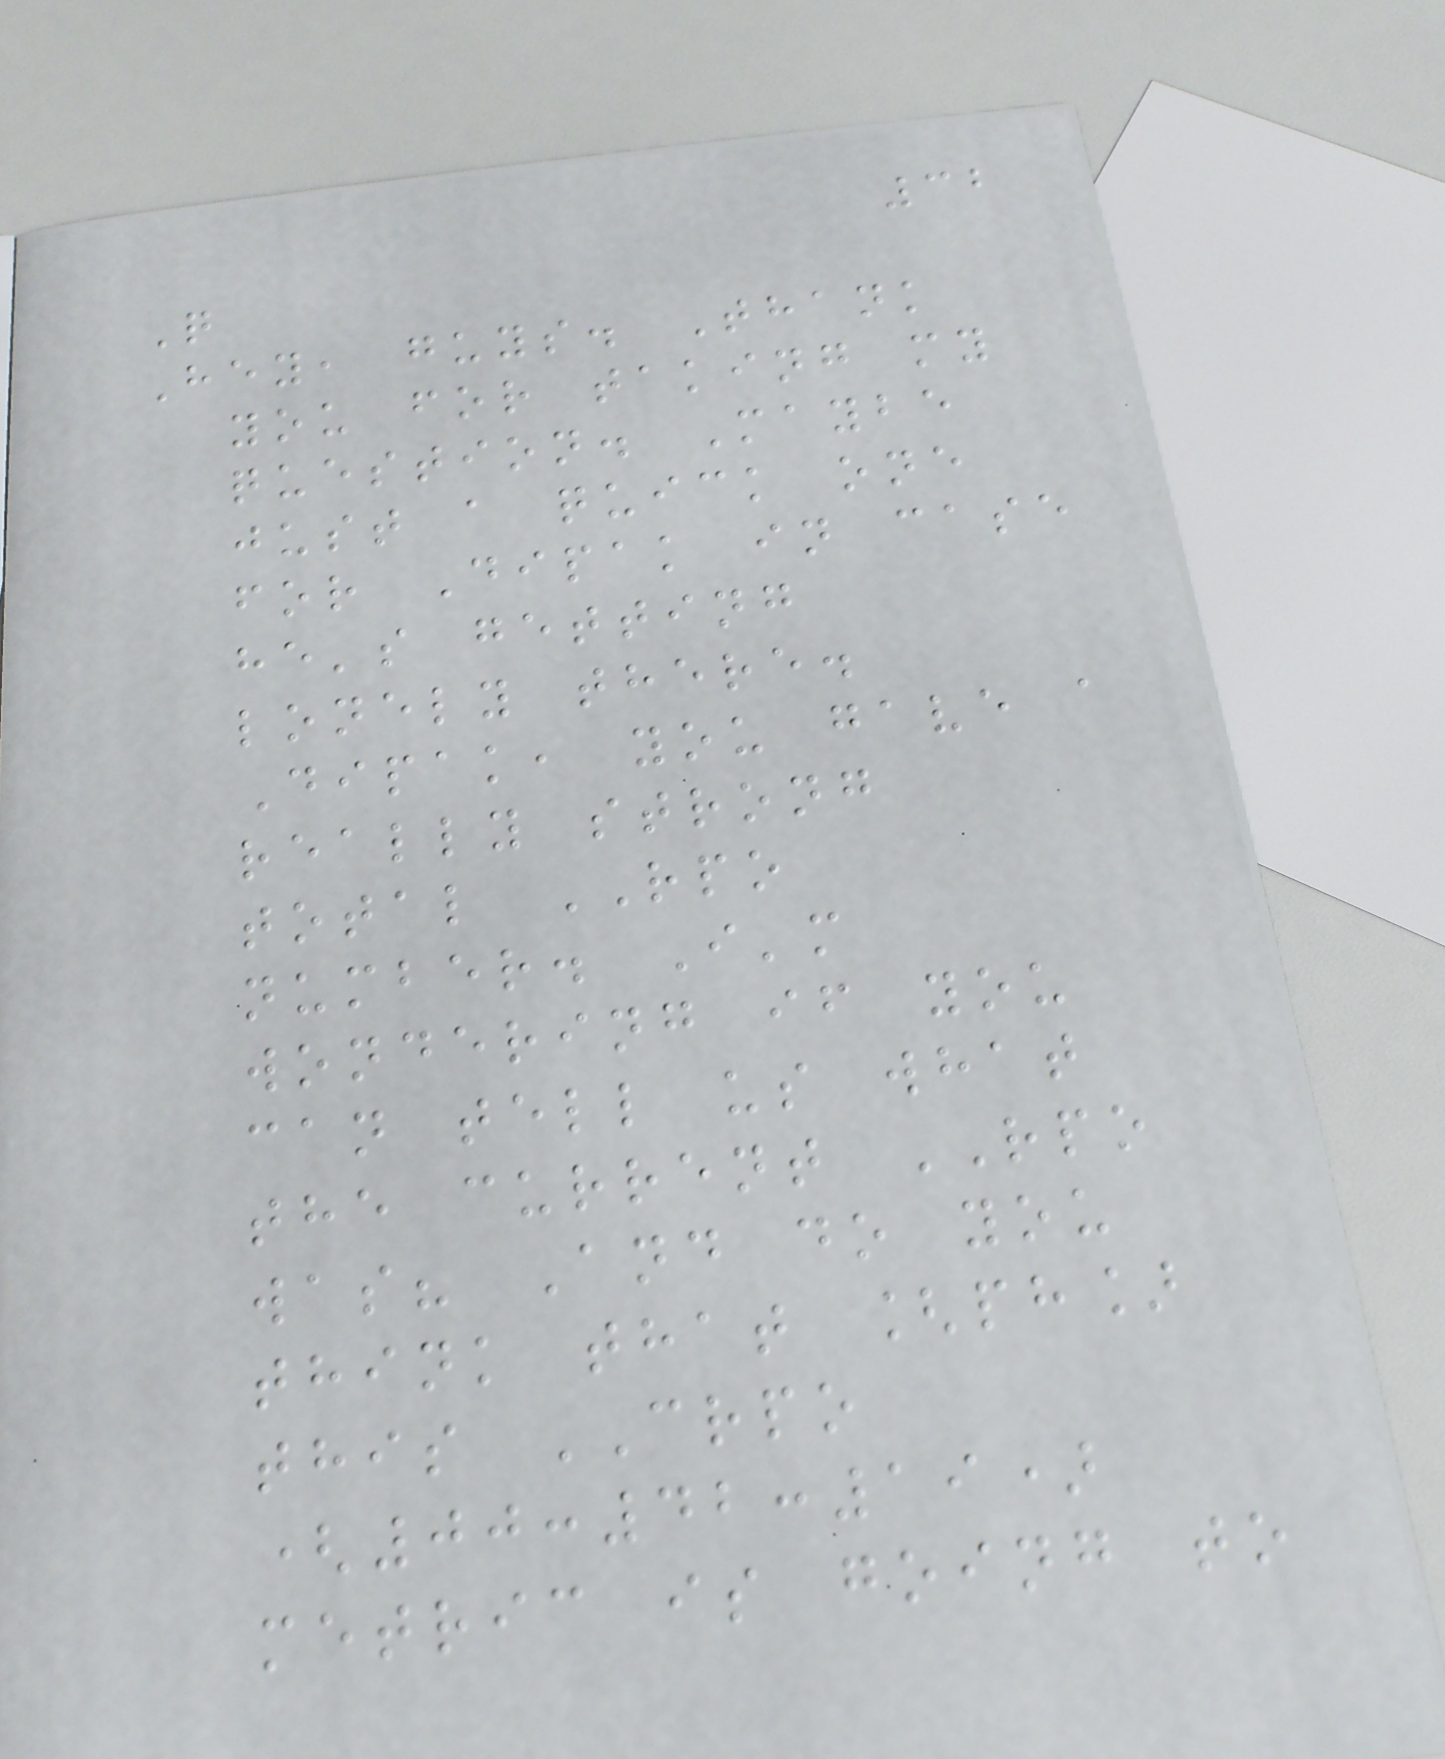32
Q
Hey, guys. Thank
you for taking my
question. Maybe
just a quick one
for Dipak in case
he's getting
lonely there.
Dipak, you gave a
really strong
total RPO
number. I'm
wondering if you
can tell us what
the current RPO
was? And do you
think that [ph]
this CRPO
(00:42:19)
metric is going to
